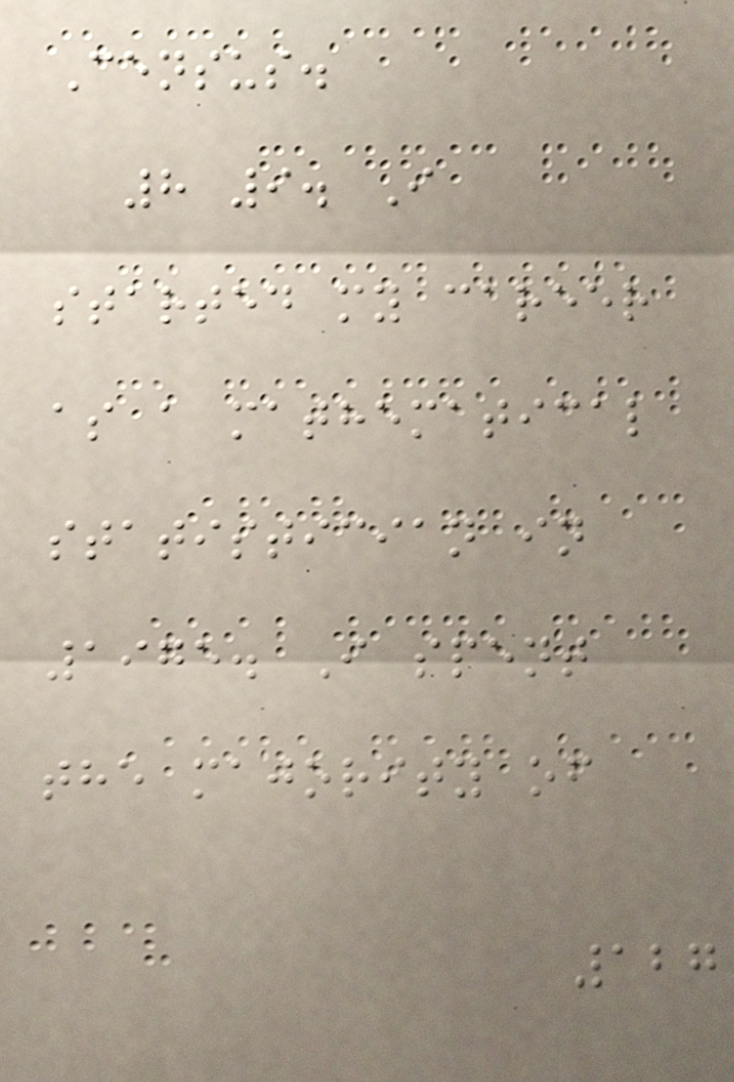Census.
8 9. I
started my career
as a mathematical
statistician in
1975. I spent
the majority of
127
